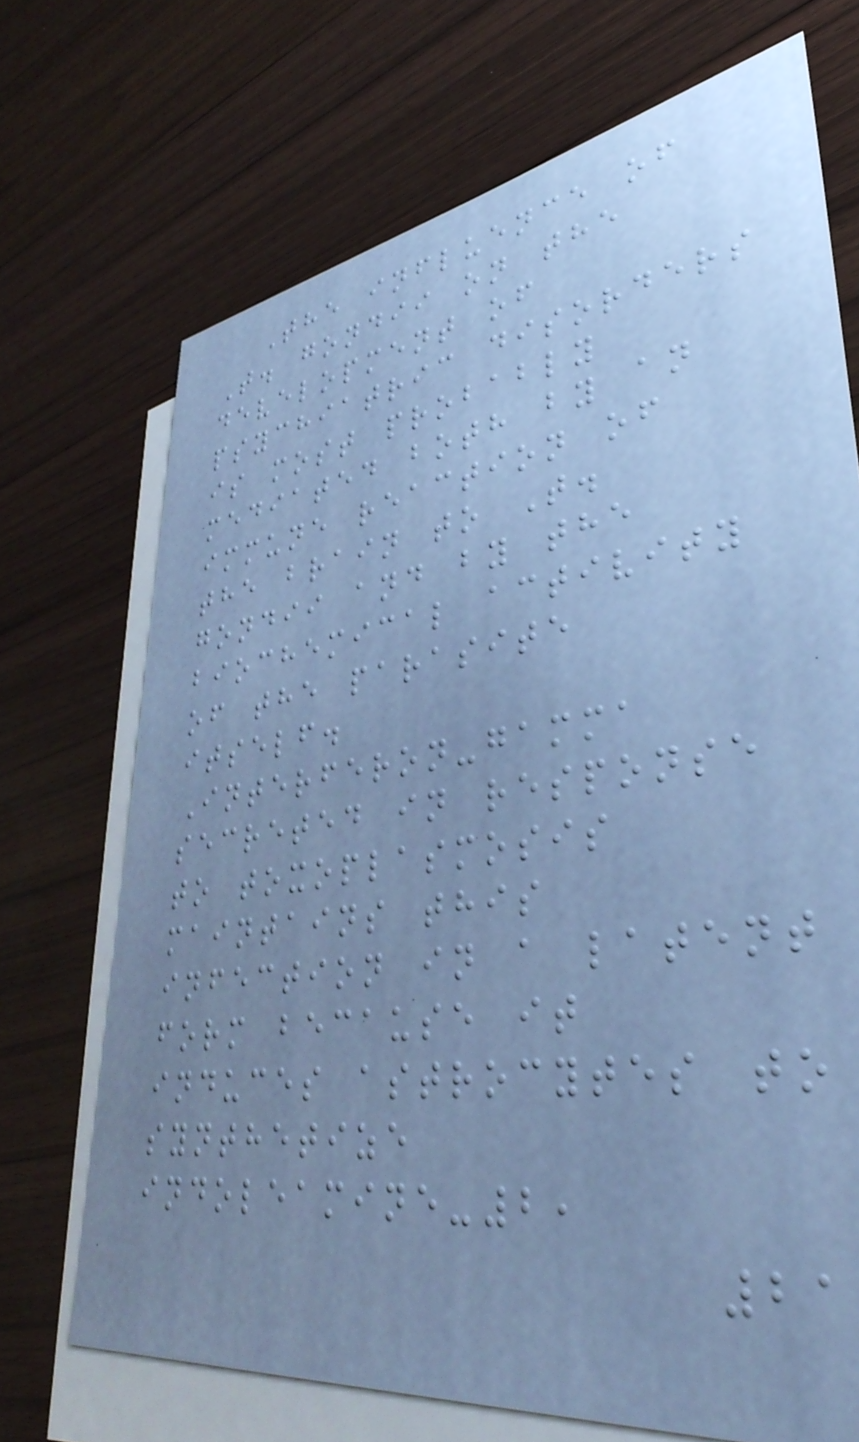The influence of
T. gondii on the
development of
psychiatric disorders
is most probably
mediated both by an
immune reaction of
the brain to T.
gondii and by the
biochemical activity
of the parasite
itself.
Interferon-gamma
secreted in response
to toxoplasmosis
maintains this
infection in a latent
form because it
induces astrocytes to
synthetize
indoleamine-2,
21
